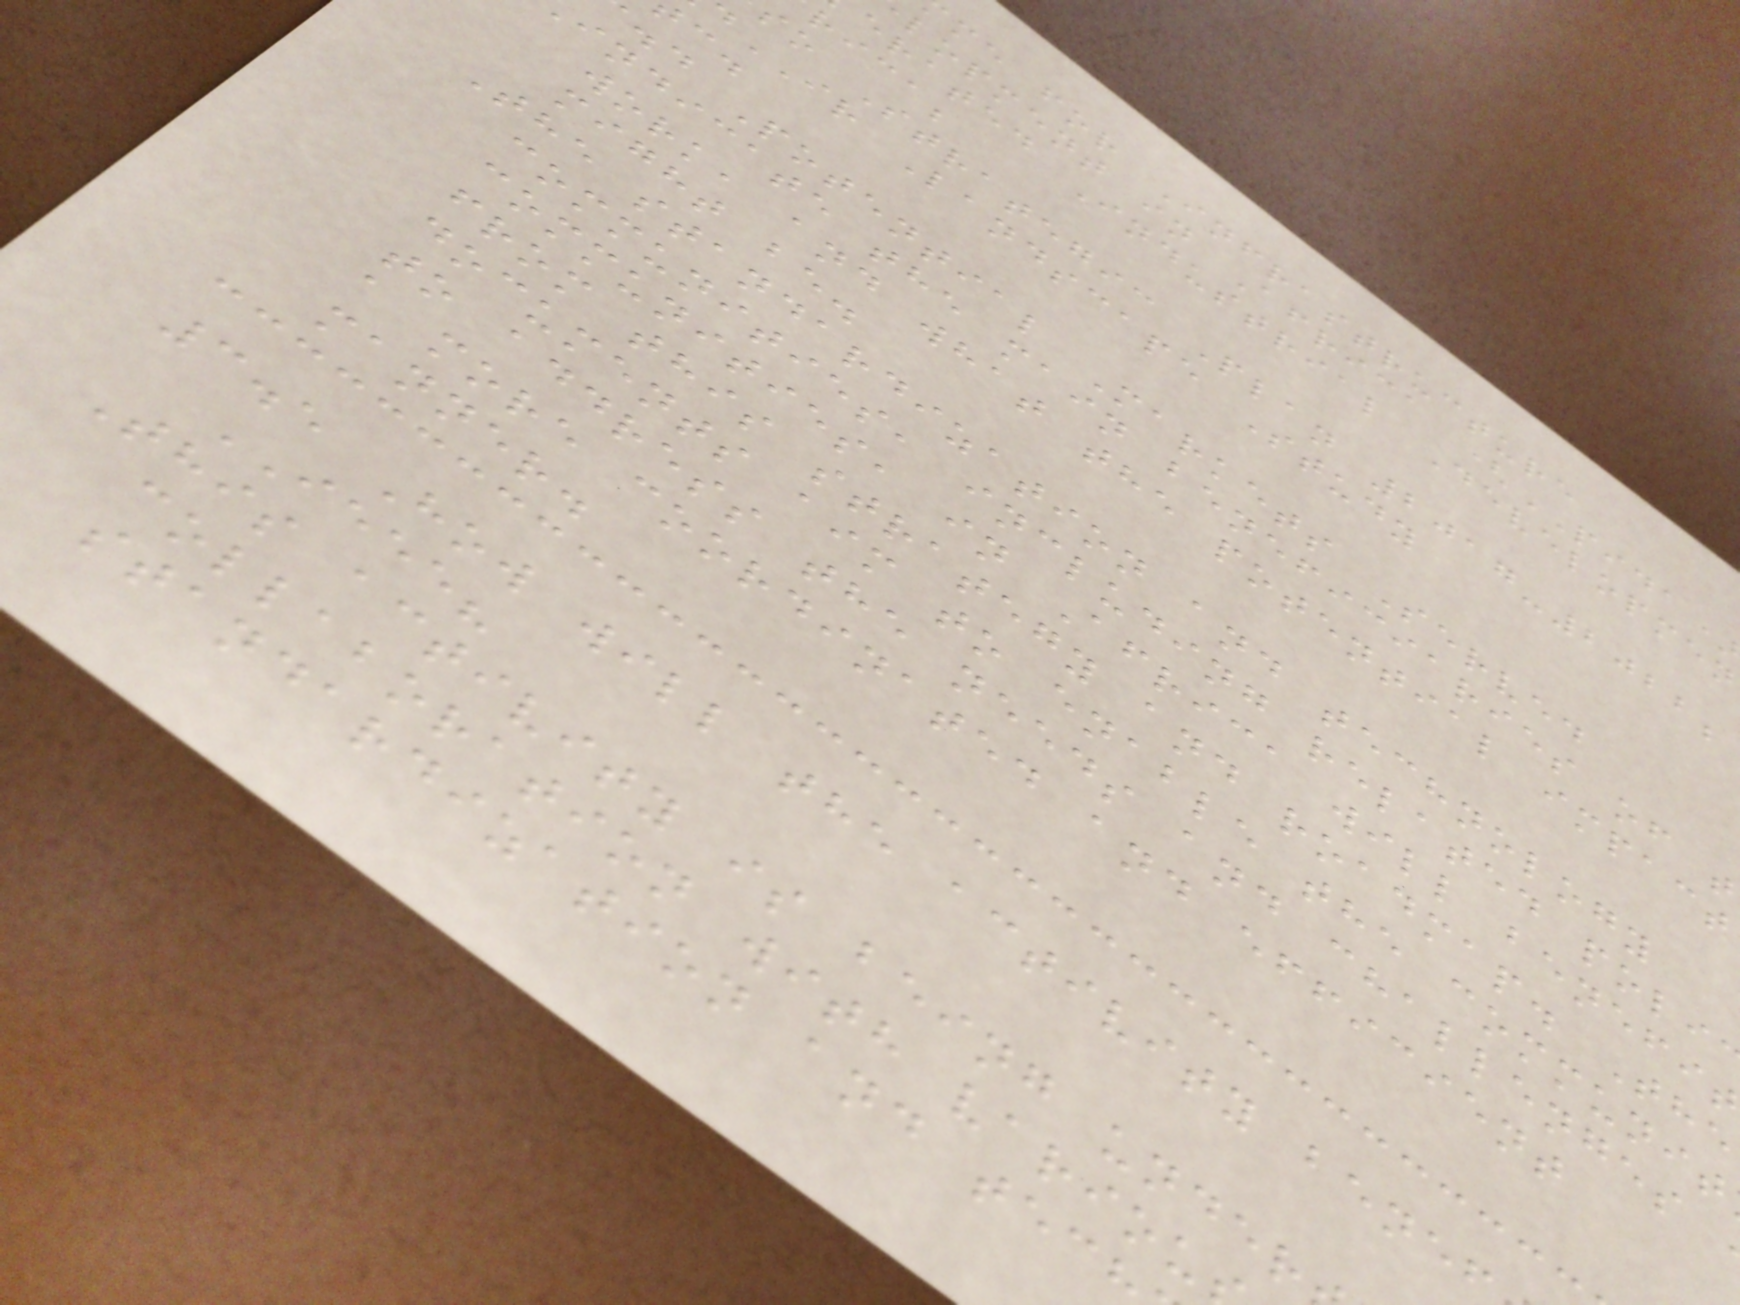me for Infrastructure
lopment in Africa (PIDA
erated Industrial Developmen
rica;
so Strategic Plan 2017-2022;
IR Landscape Study
.d Potential Markets Served
indicate the main beneficiaries of t
work, and what the potential impact
might be.
The standardization and technology
communities, including related poli
communities, in Africa will benefit
from this strategy and roadmap. The
documents aim to enable the communit
to address the needs and challenges
a more coordinated and efficient
manner.
3.5 How will the activity bene
IEEE?
This activity is being under
collaboration with variou
standardization and tec
